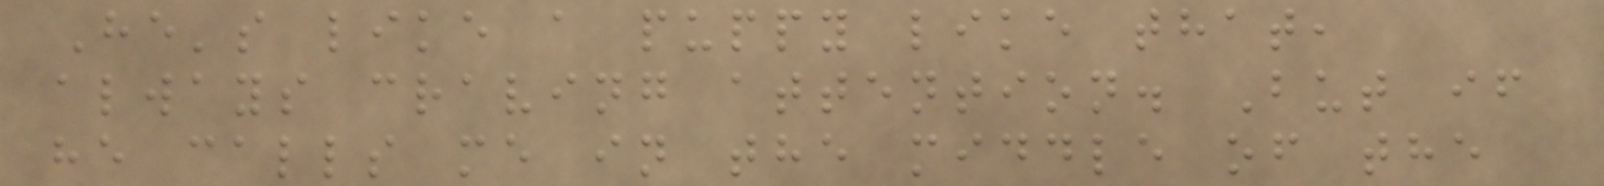He's like a puppy like that,
always craving attention. But if
he calls me in the middle of the
